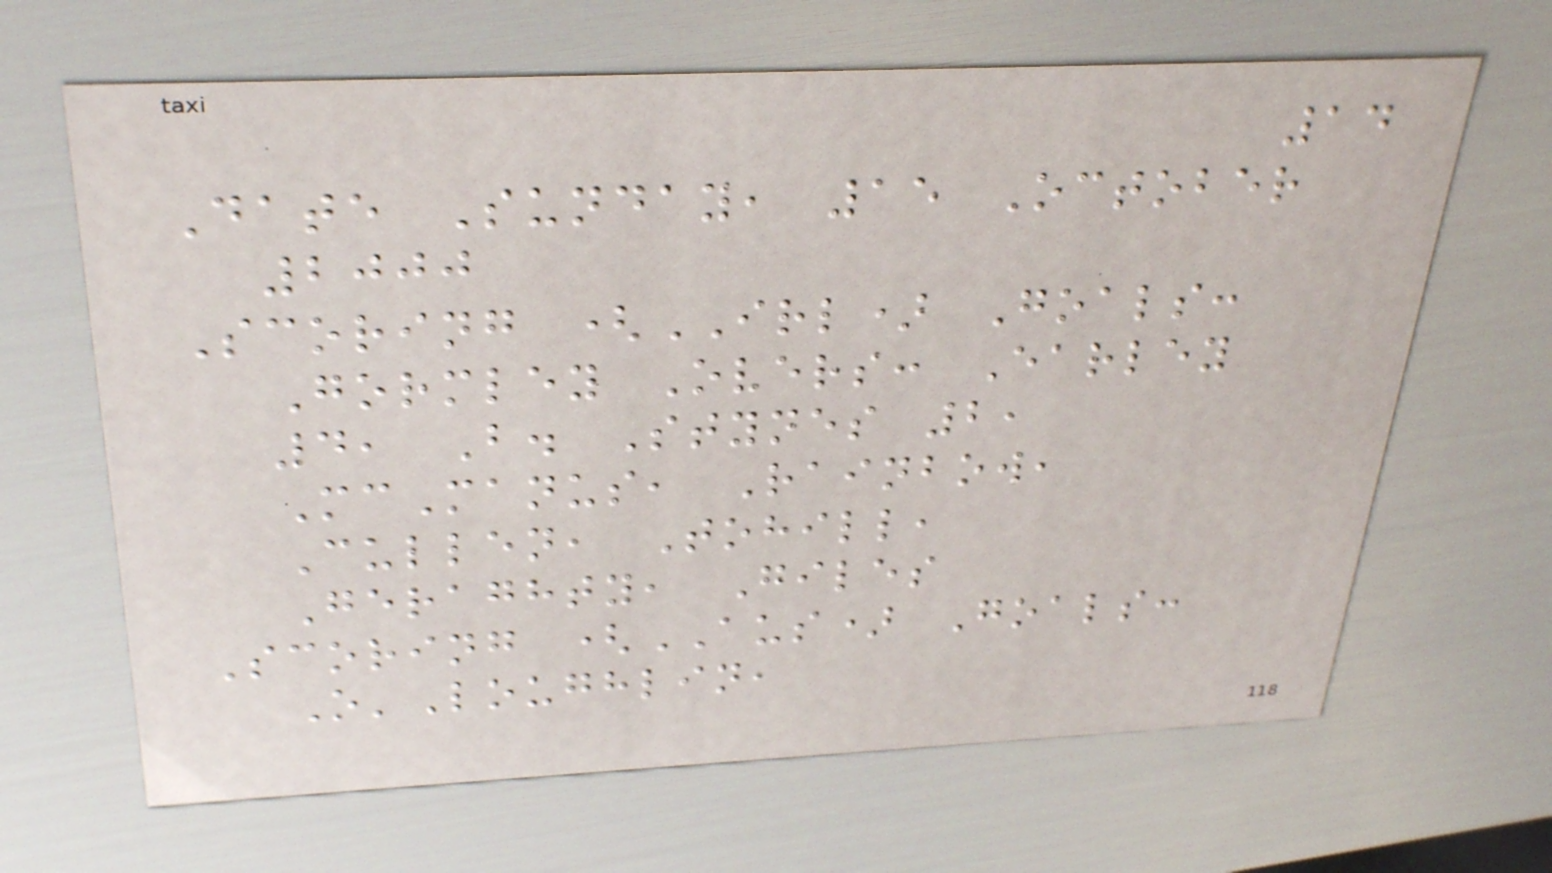14
Date Sunday, 15 October
2000
Scoring (IRL) Goals:
Gormley Overs: Earley
4, B. Stynes 2,
McManus, Rainbow,
Cullen, Tohill,
Geraghty, Giles
Scoring (AUS) Goals:
O'Loughlin,
